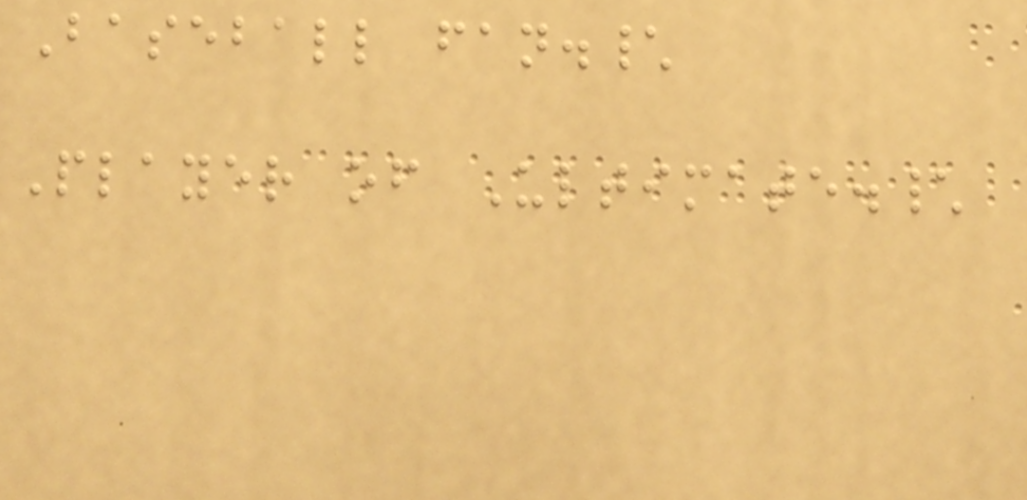Baseball fan.\
Player of Ultimate.\
